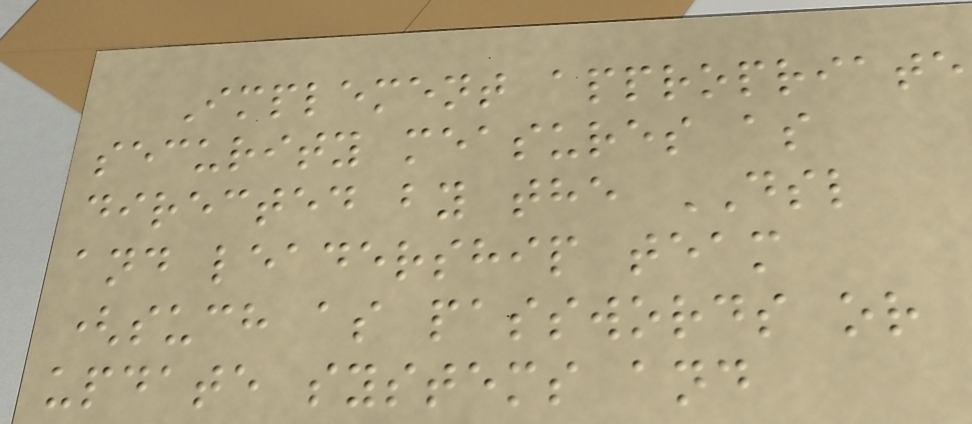Implement appropriate
security measures as
directed by the DSL
and leadership team
(such as passwords or
update systems and
